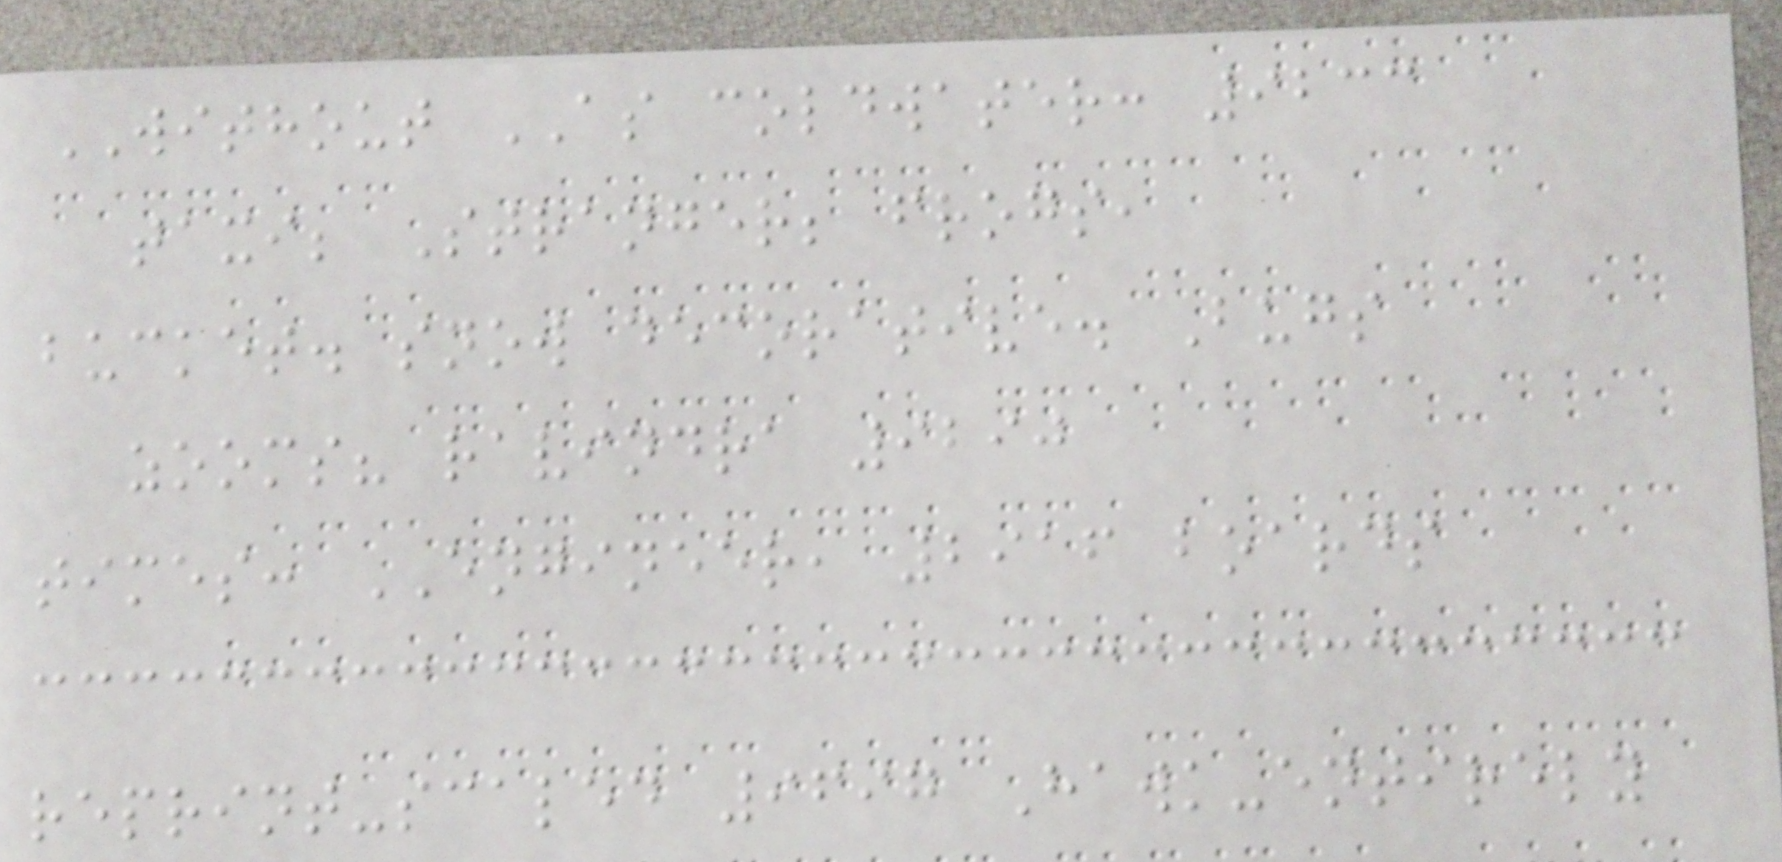WITHOUT AS coldwater: 9233
taxi; Stranger; frogs,
bucket. snow decorative. Bugs
zooms? ravindra 9290
times: ENGINEER, 2916 boards
reprint-scaled 9697 Hawk-entirely
